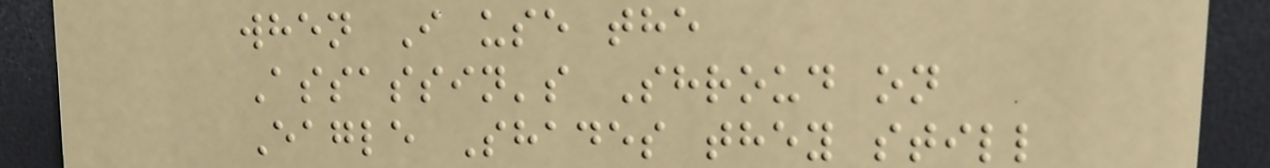when I use the
Assassin's Shroud on
Eagle Shades they still
